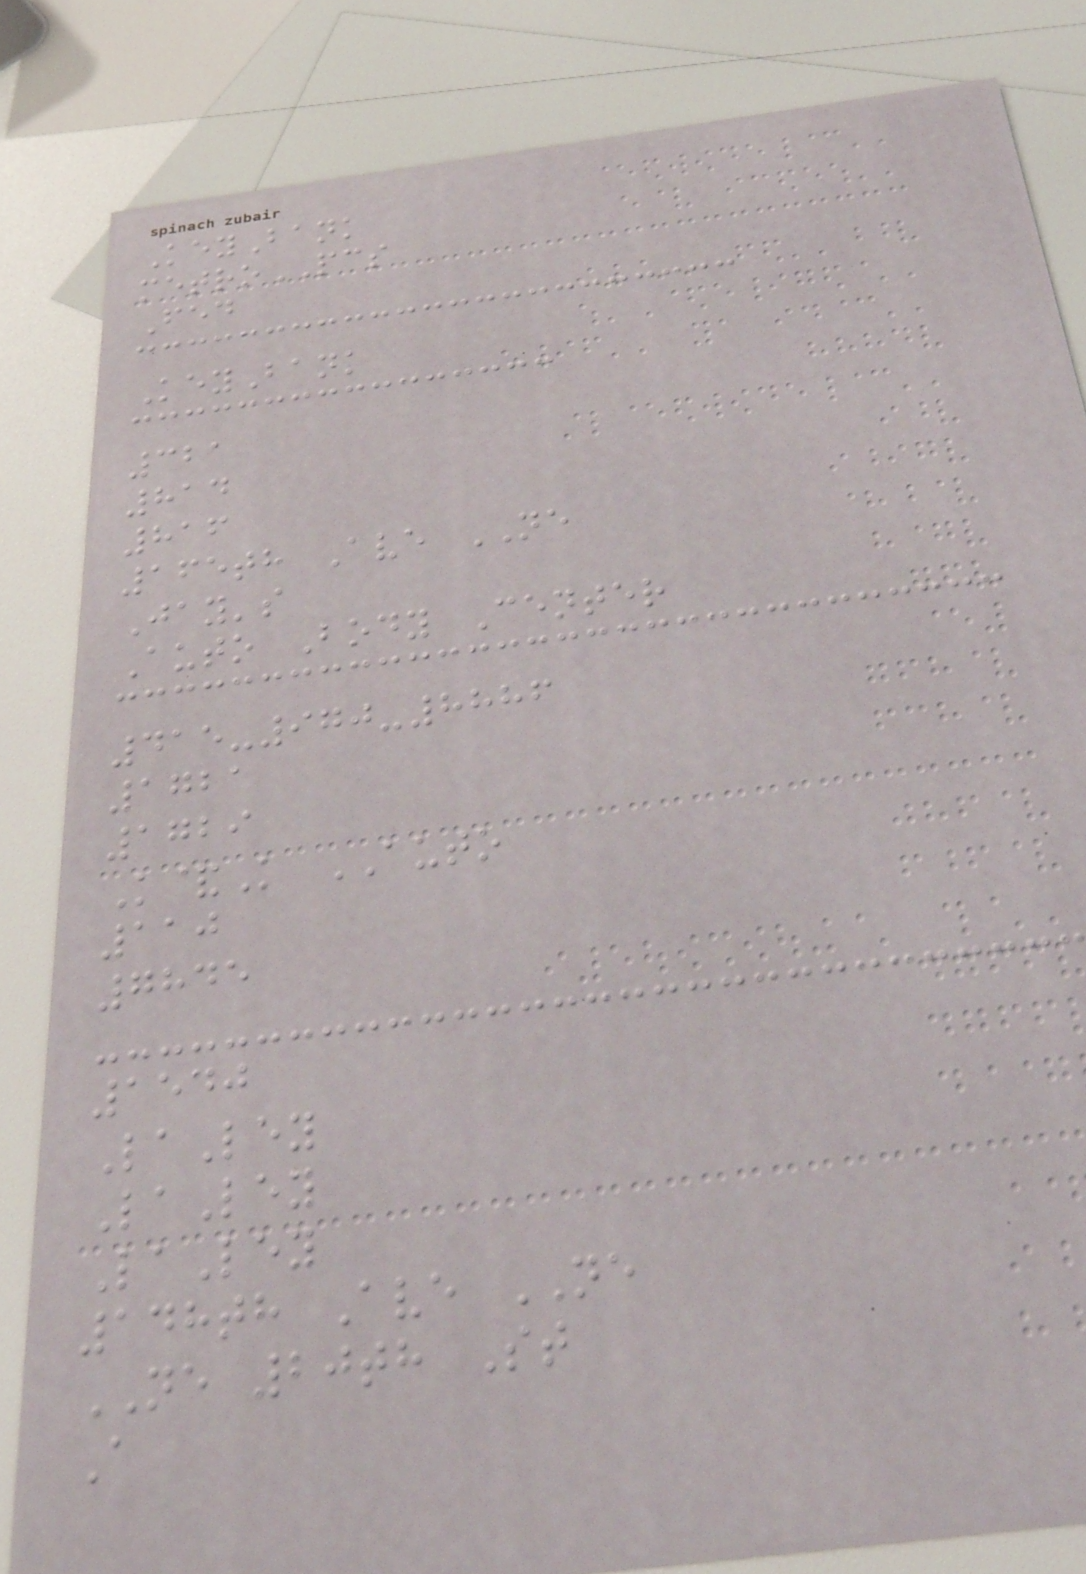KeyBank
metroPCS
Fed
KeyBank
321
814
816
165th Ave NE
Jay's
Auto Body Center
415-970-8886
1721
1729
K&K AUTO
110
7845
1540
LaLey
LaLey
LaLey
148th Ave NE
NE 20th St
A
